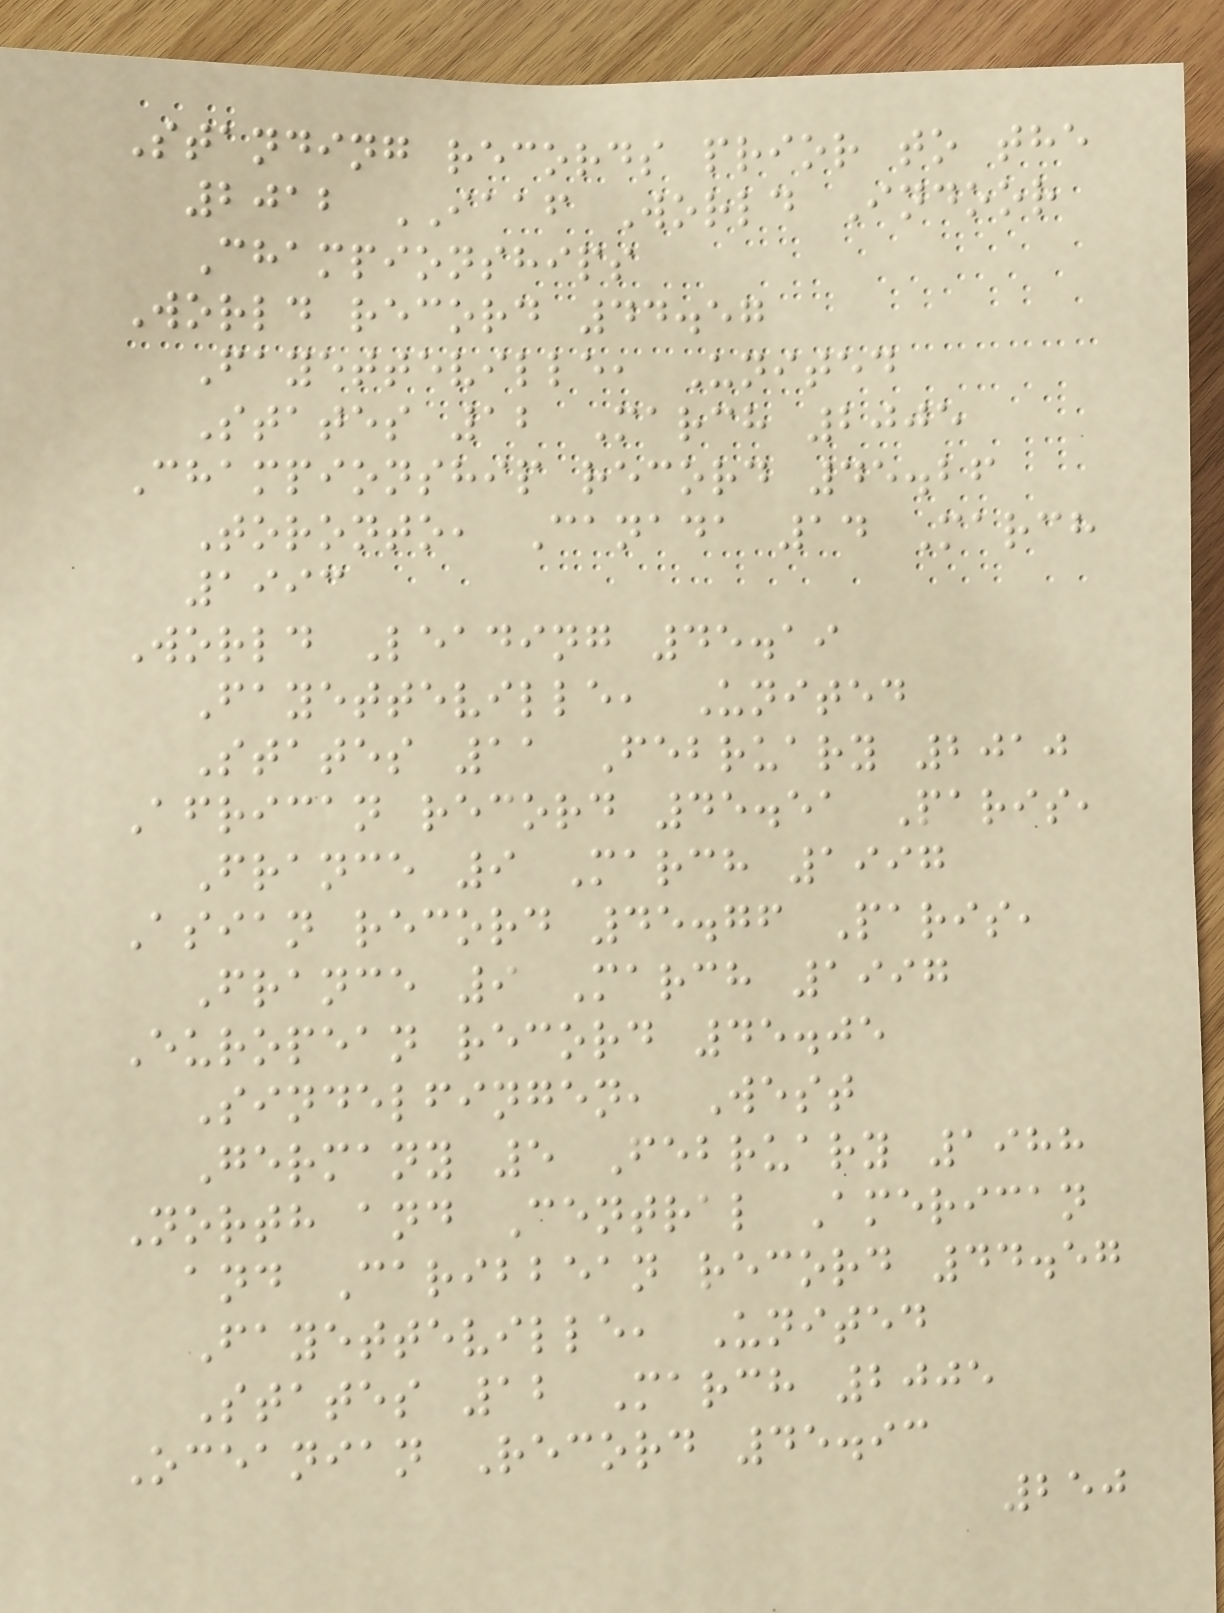Standing records prior to the
2012 IAAF World Indoor
Championships
World record 44.57
Fayetteville, United
States 12 March 2005
Championship record 45.26
Toronto, Canada 14 March
1993
World Leading 45.19
Fayetteville, United
States 11 February 2010
African record 45.51 Paris,
France 9 March 1997
Asian record 45.76 Paris,
France 9 March 1997
European record 45.05
Sindelfingen, West
Germany 5 February 1988
North and Central American
and Caribbean record 44.57
Fayetteville, United
States 12 March 2005
Oceanian Record 45.93
250
